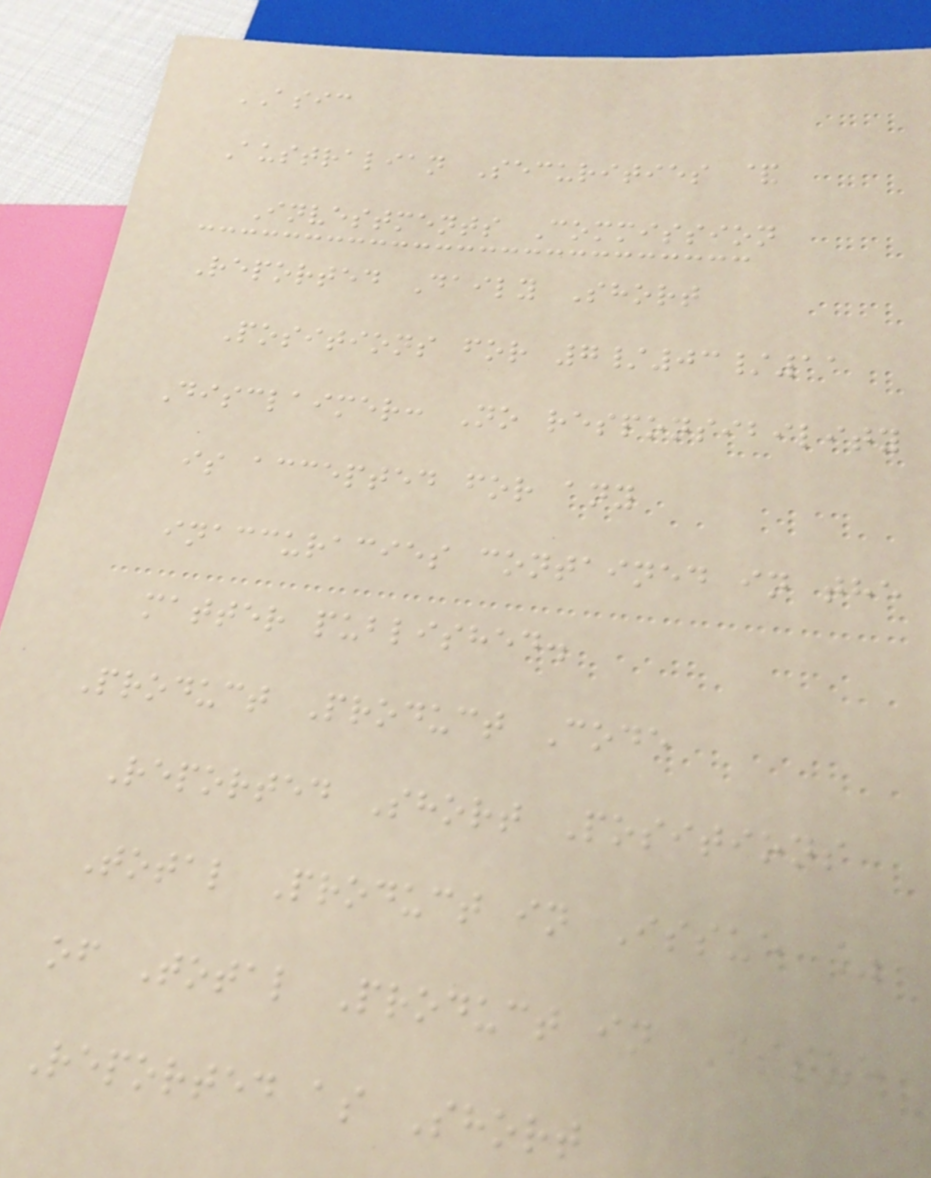ASIC
Australian Securities &
Investments Commission
Reported Daily Short
Positions for 7/03/11
Disclaimer: No responsibility
is accepted for any
inaccuracies contained in the
matter published.
Product Product Code
Reported Short Positions
Total Product in Issue %
of Total Product in Issue
Reported as Short
